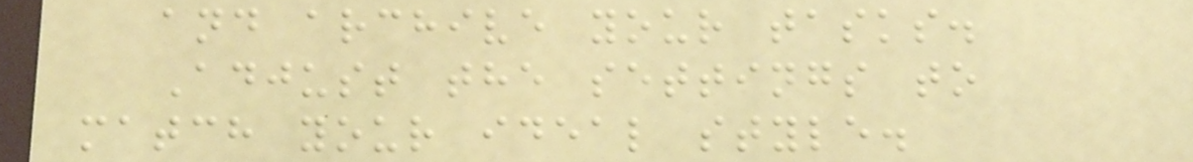and archive your tasks.
Adjust the settings to
match your ideal style.
